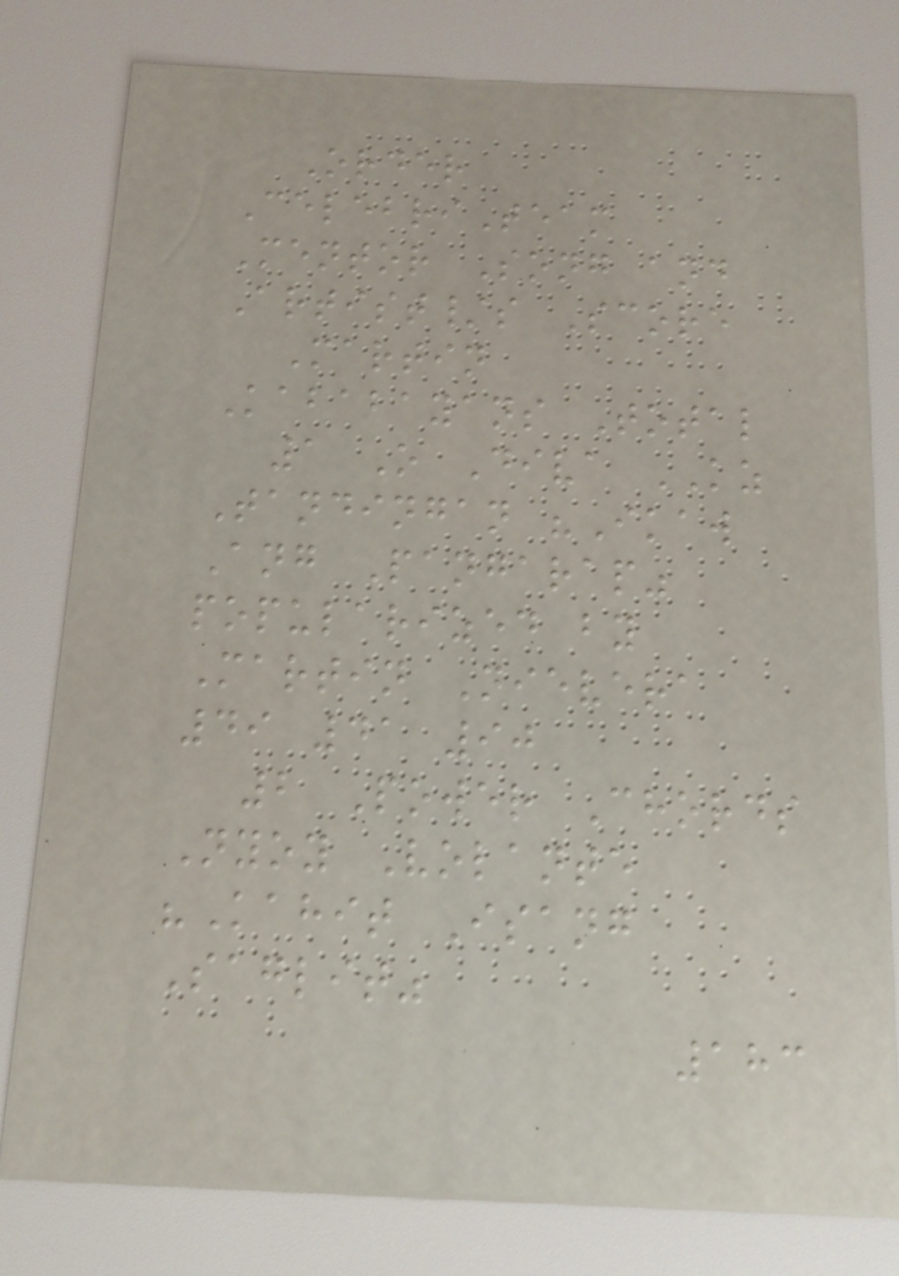Order
CelebriTeam
Mentor Song and
Artist/s Score
Martin
Kababayans Total
1 O Diva KZ
Tandingan "Ikaw
Ang Pangarap"
popularized by
Martin Nievera
49 41 90
2 Power Chords
Nyoy Volante
"Kahit Isang
Saglit"
183
